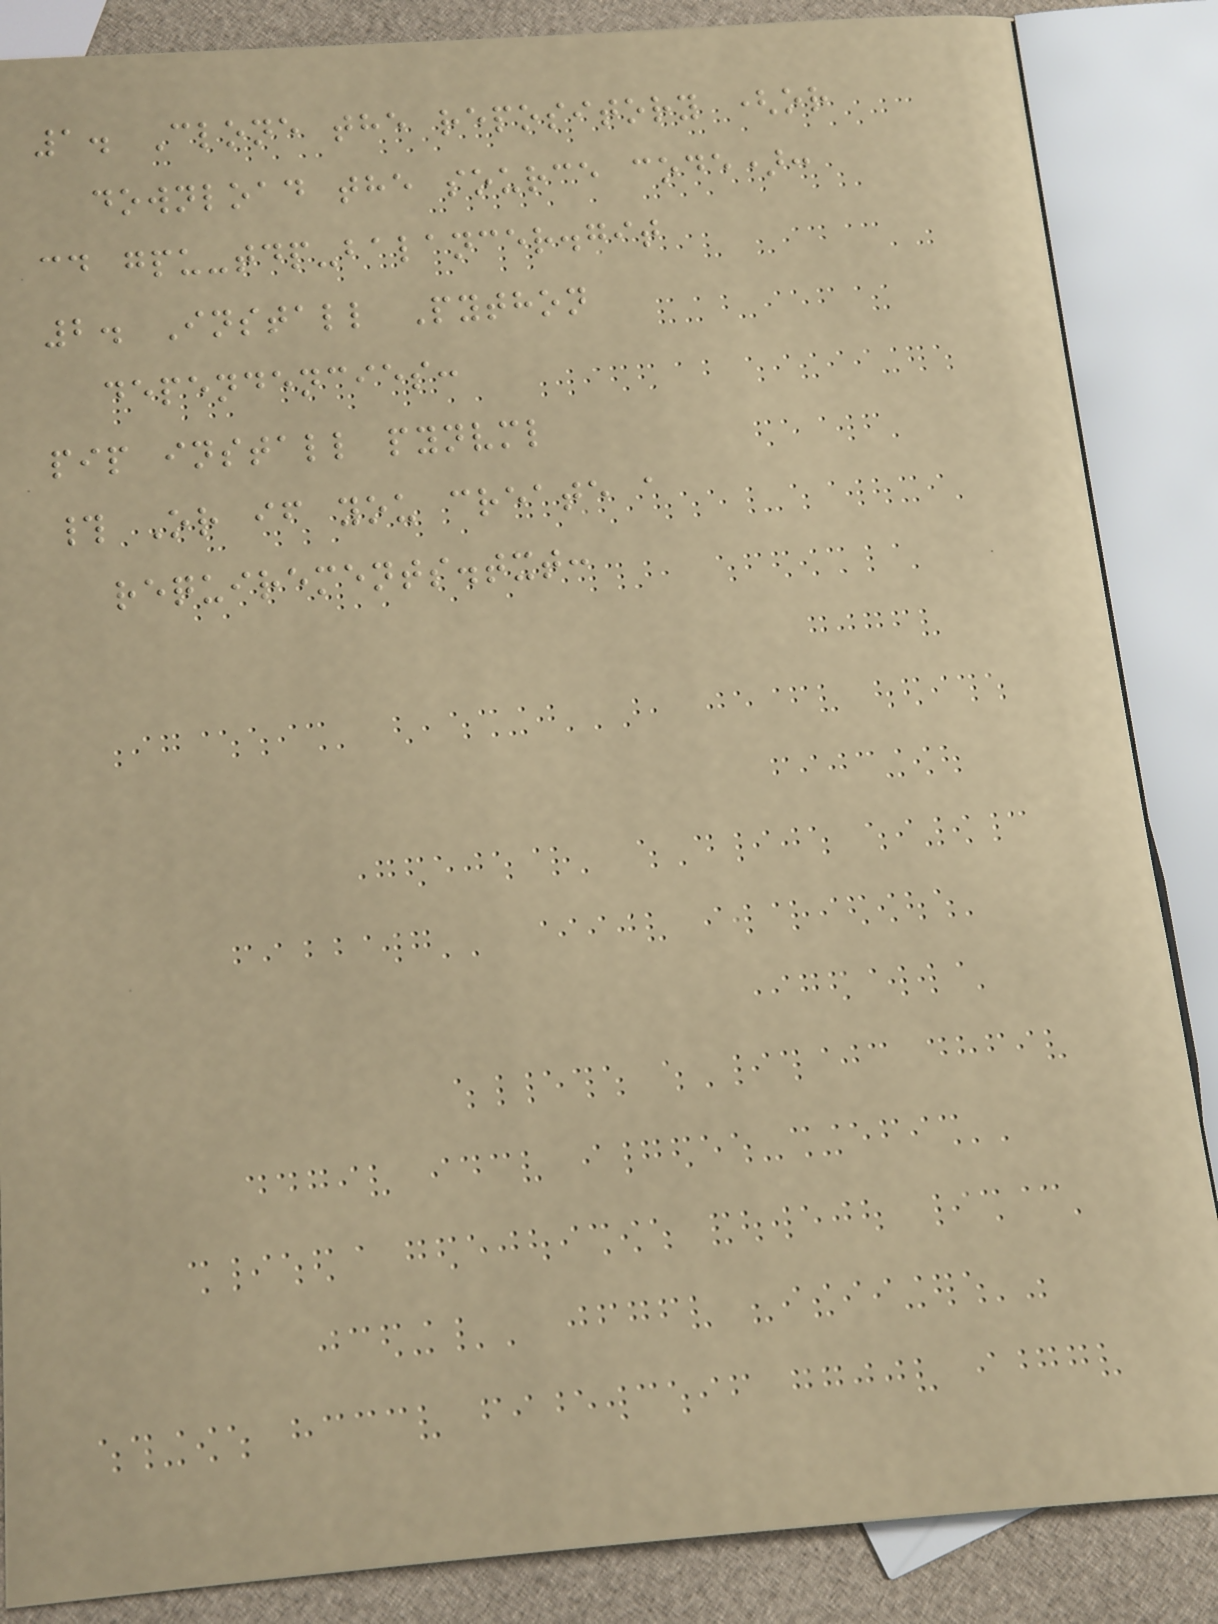1. Clone the repository (or
download the source code):
cd gpu-tdp-balancer.git
2. Install Python
dependencies:
pip install pynvml
# Or if you create a
requirements.txt:
